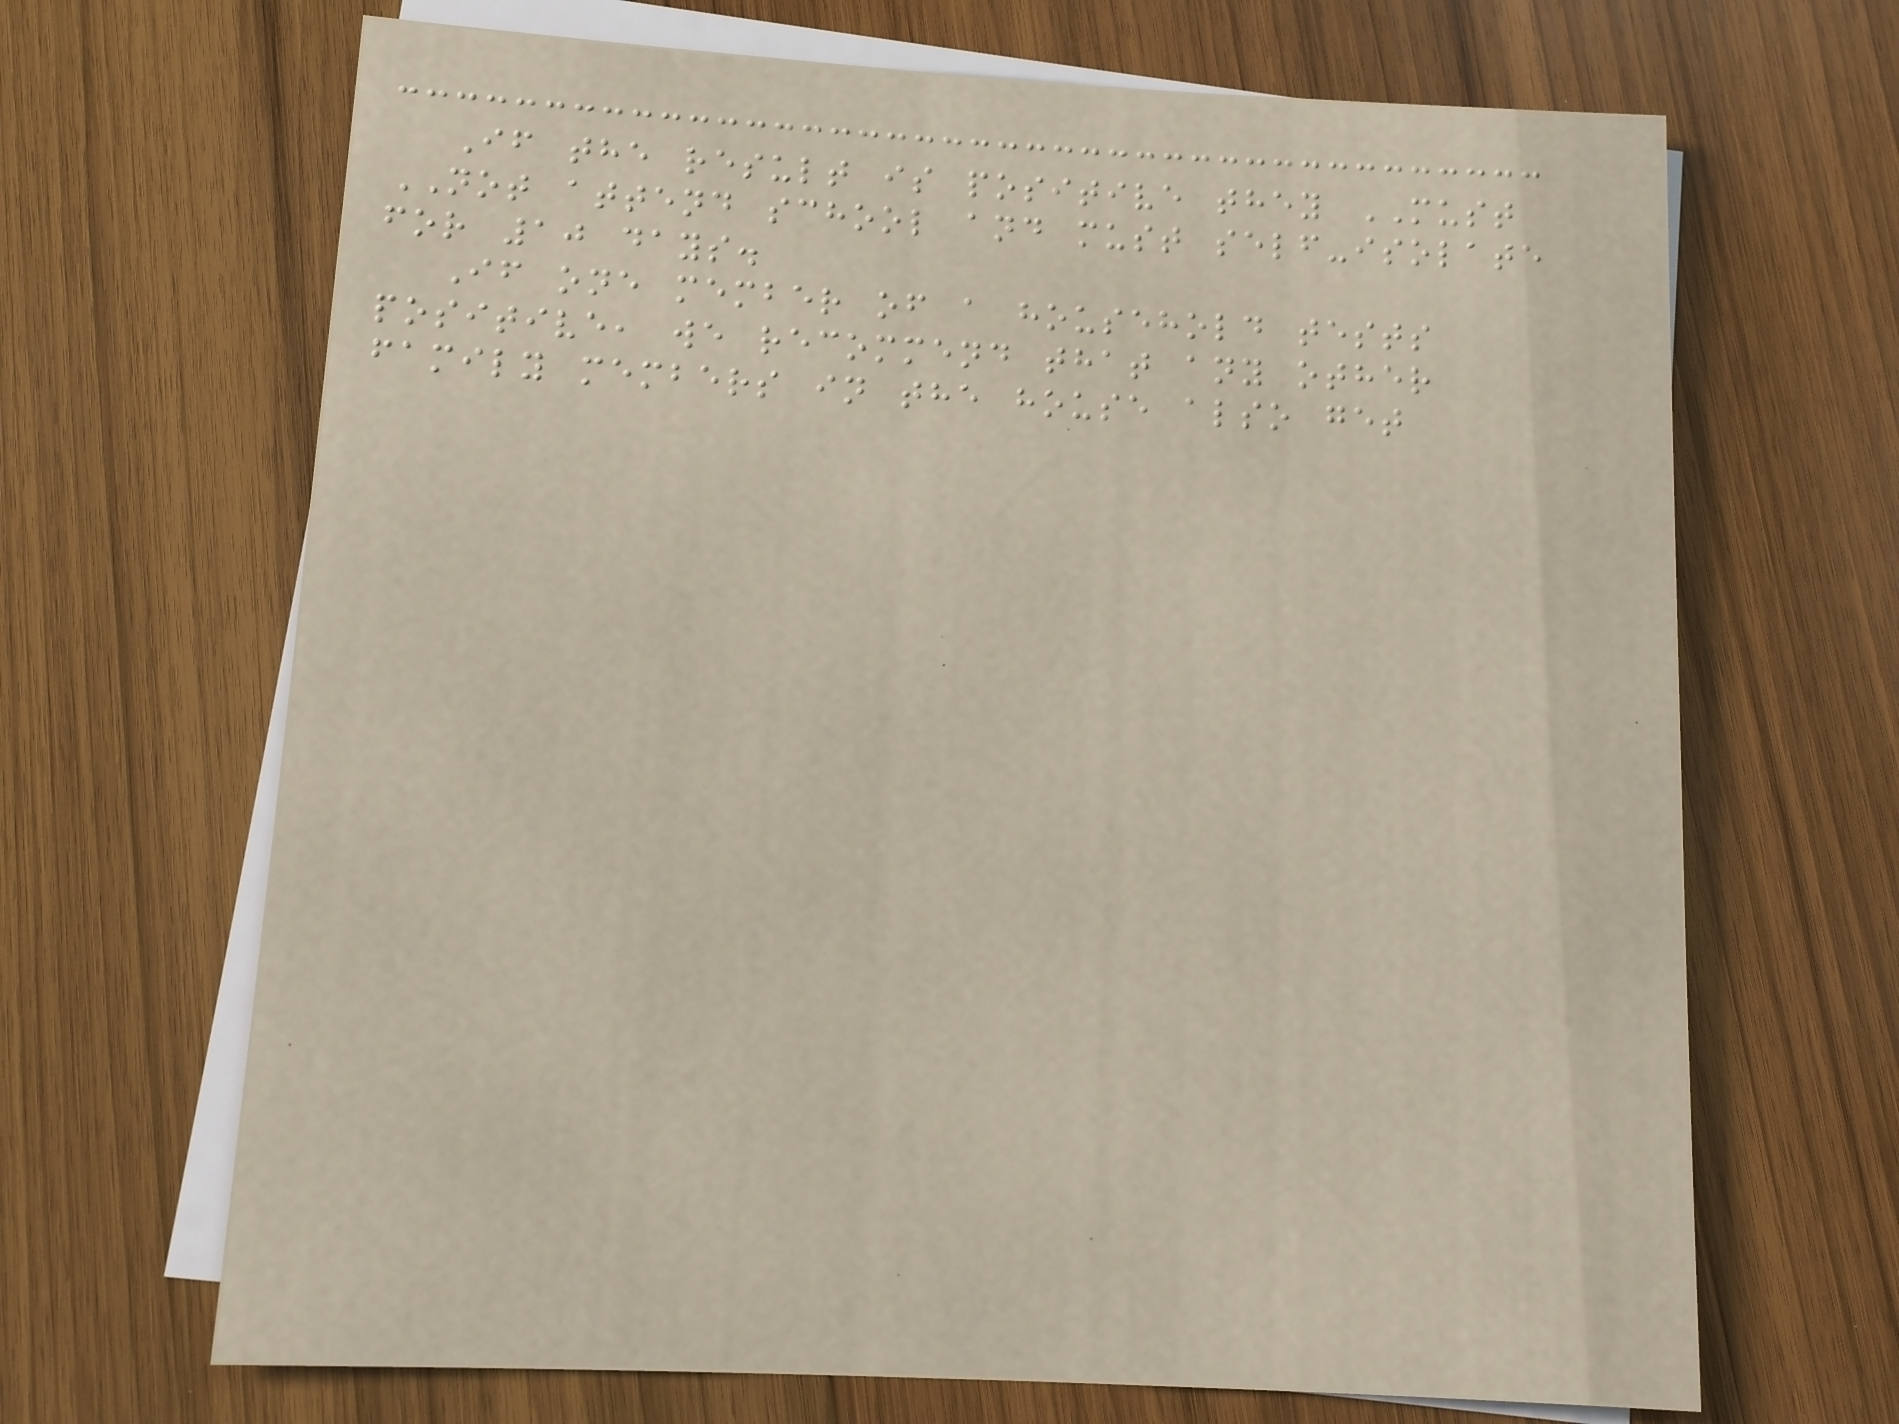If the result is positive they MUST
NOT attend school and must self-isolate
for 10 days.
If one member of a household tests
positive, we recommend that any other
family members in the house also get
